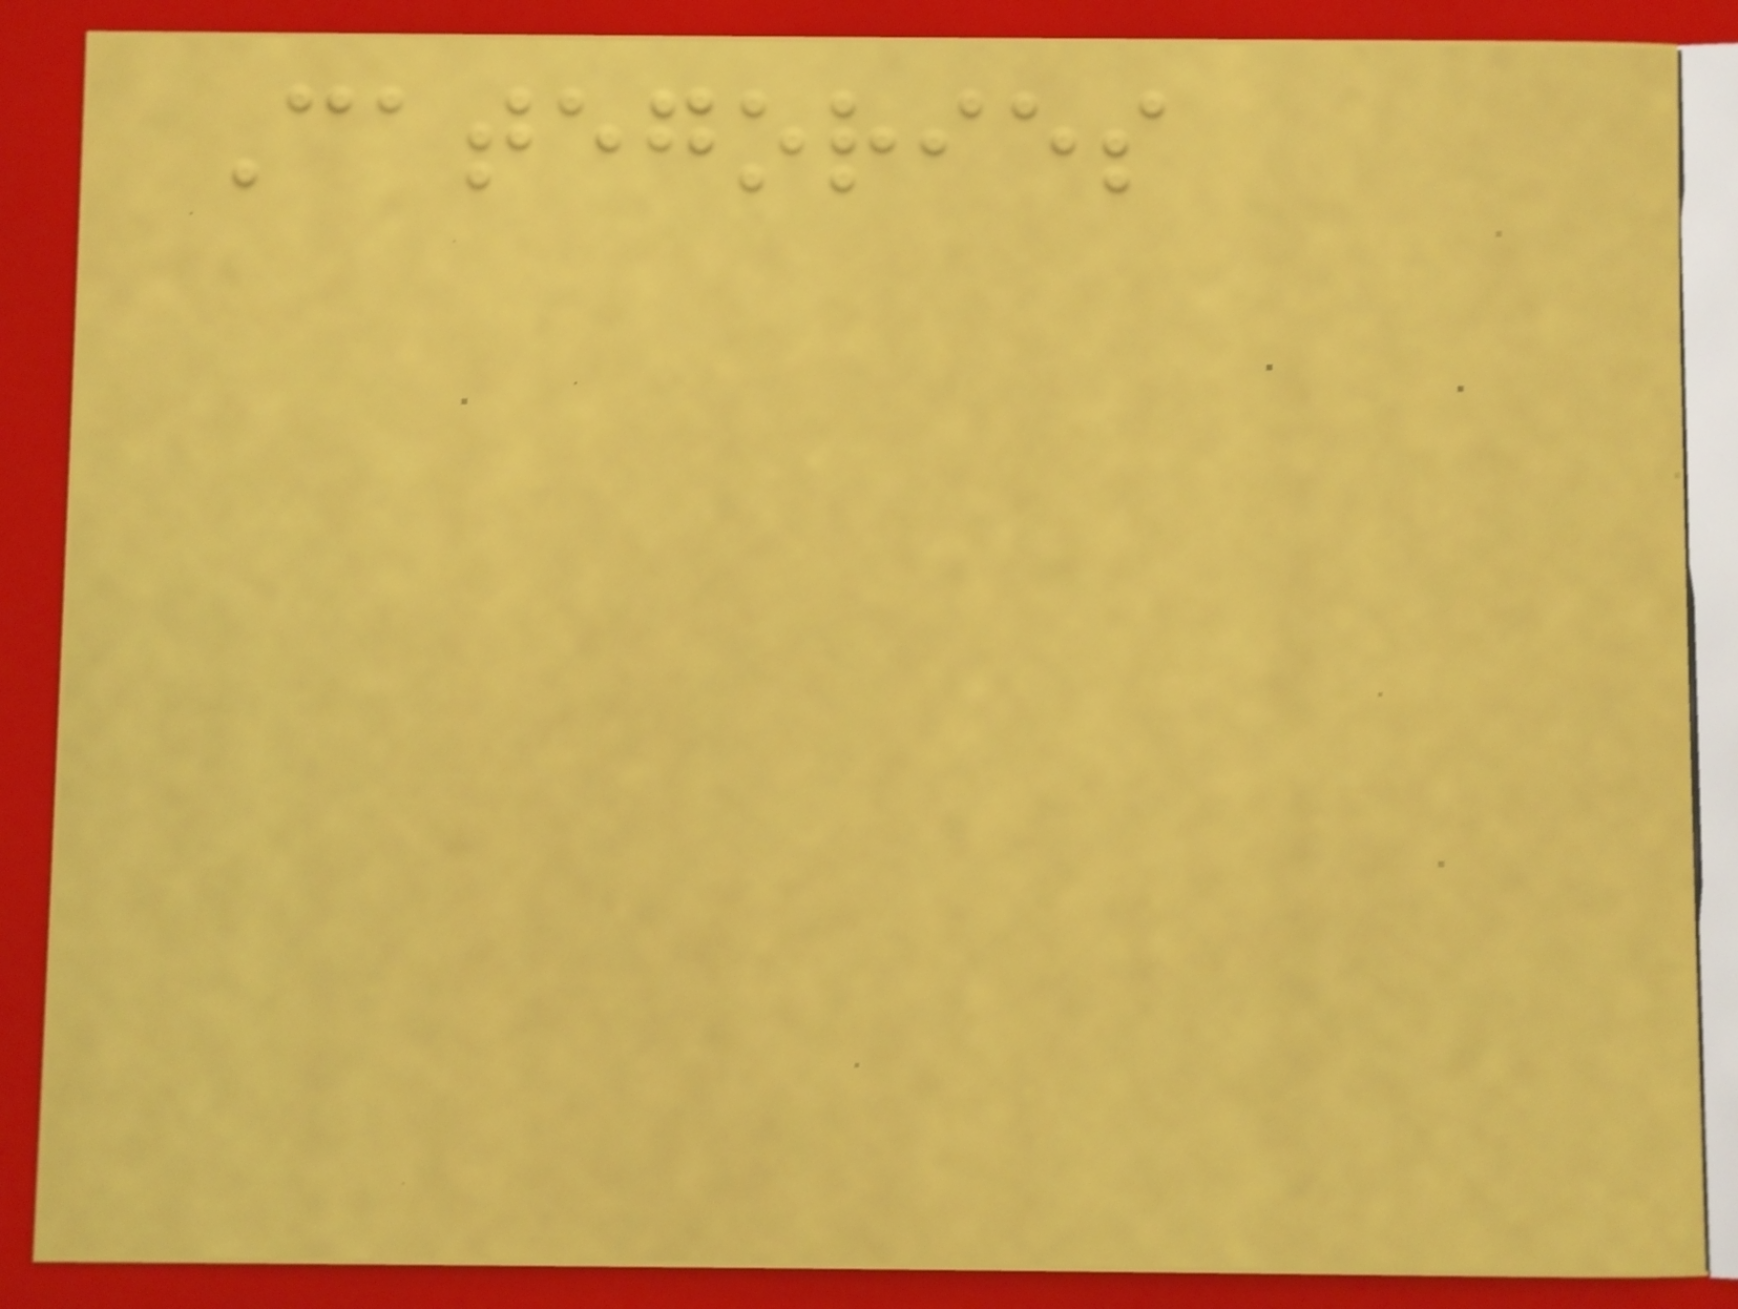Categories
